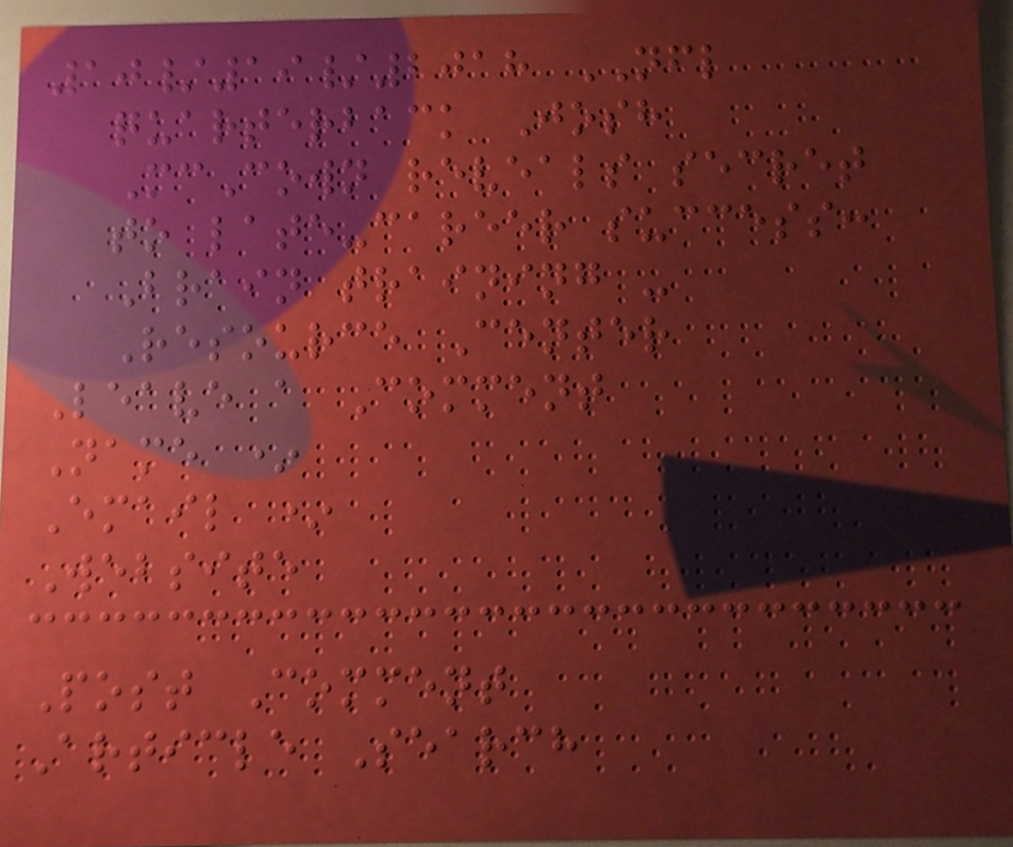10/19/2018 NFL
quarterback Josh
McCown reveals secret
to late-career success:
Brain training -
Resource Center
Leave a Comment
Name *
Email *
Website
Post Comment
Article Search
